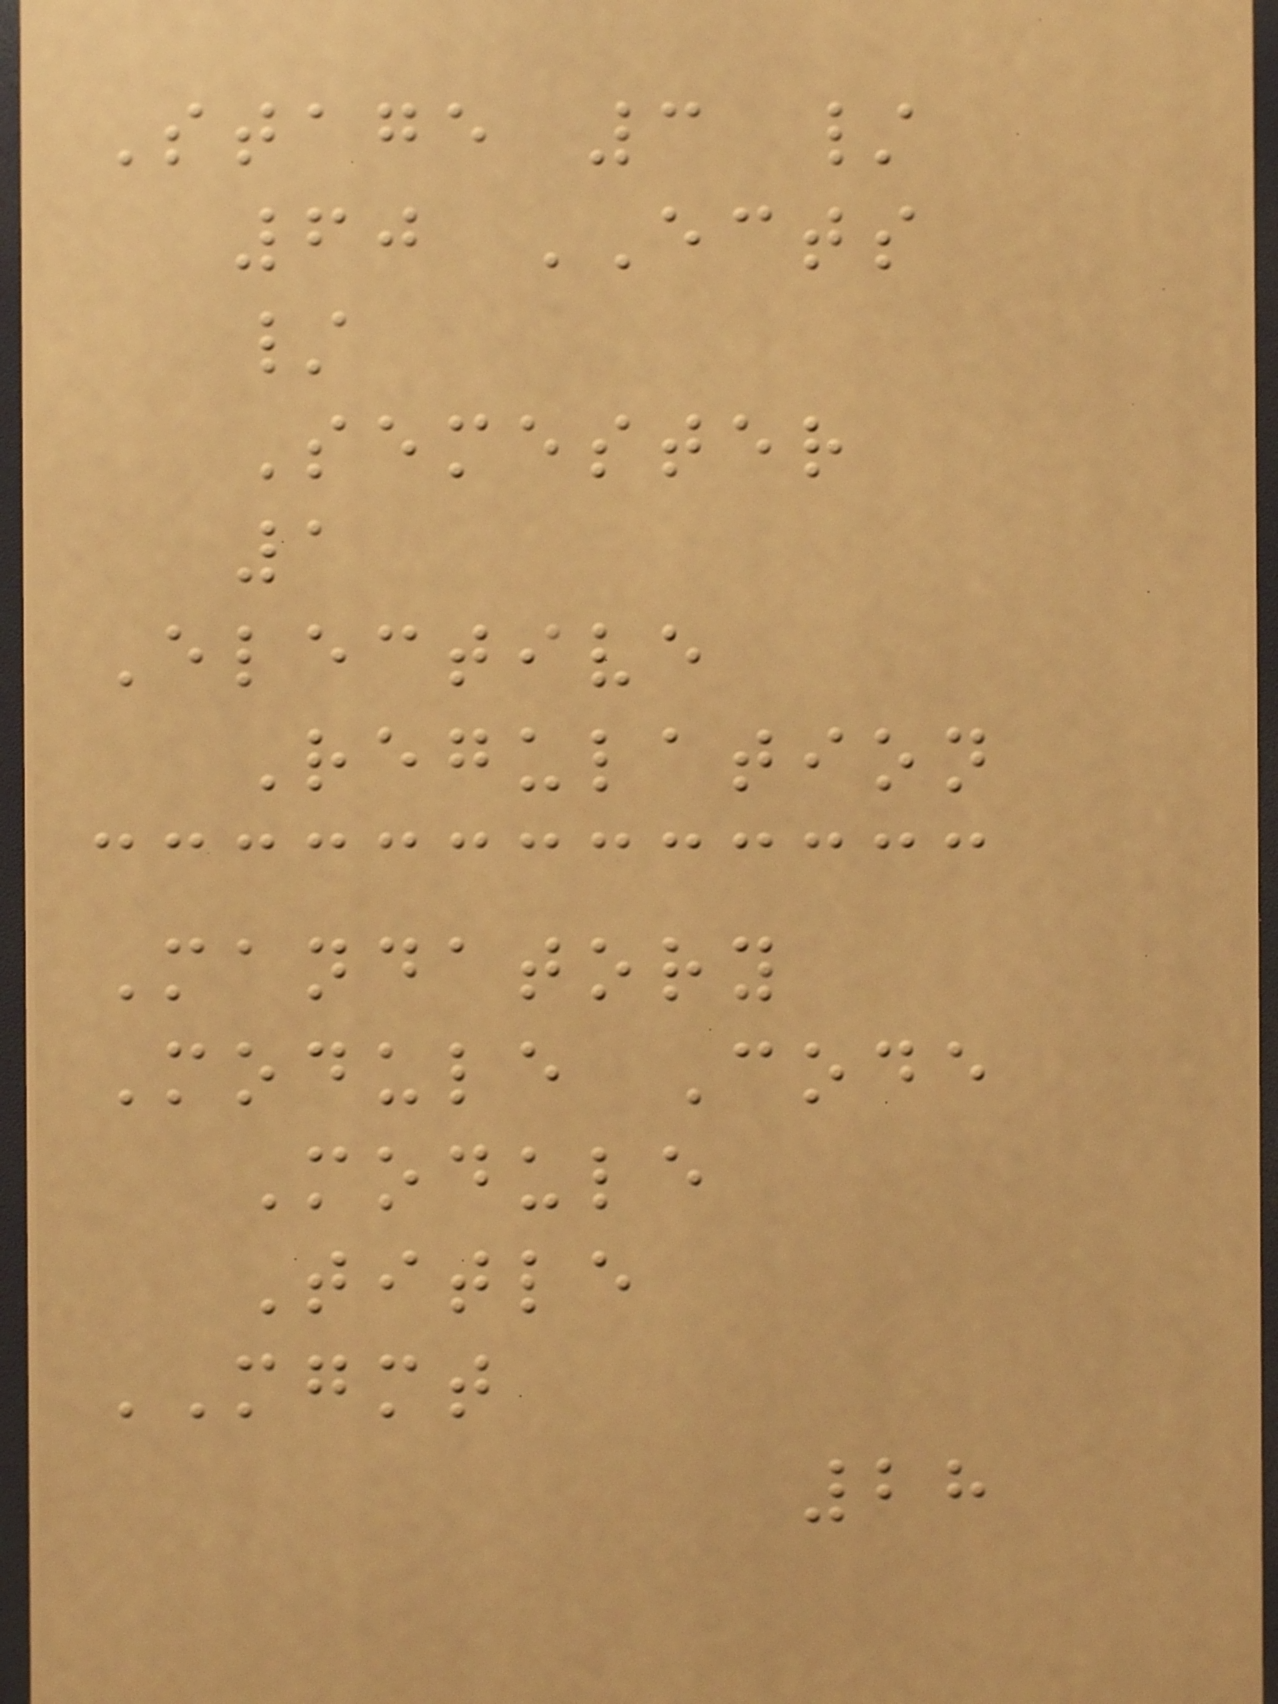Stage 3 /
60 ECTS
/
Semester
1
Elective
Regulation
Mandatory
Module Code
Module
Title
MGMT
28
